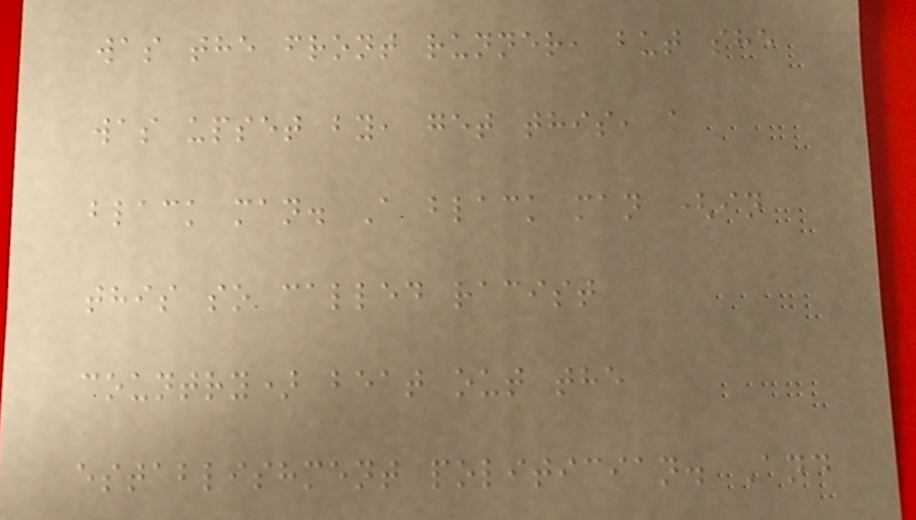was the front runner, but she
was upset by, get this, a
black man. A black man (in
this so called racist
country) beat out the
establishment politician. And
